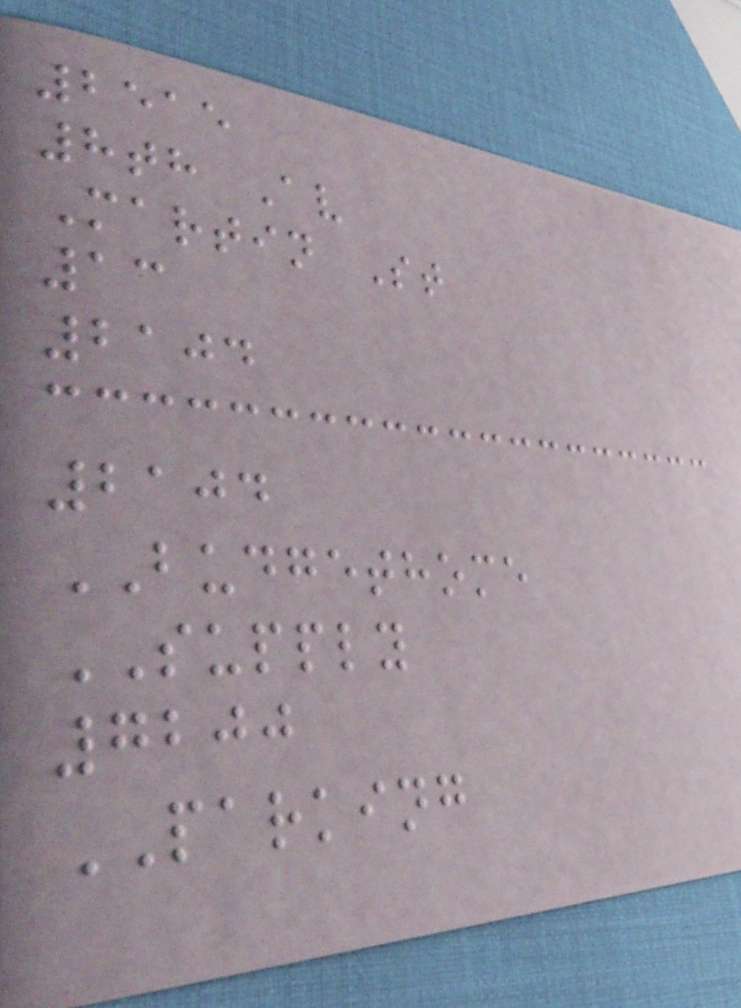2515
8th Av
Martin St
13
2104
2104
BUDGETHOME
SUPPLY
7200
PARKING
